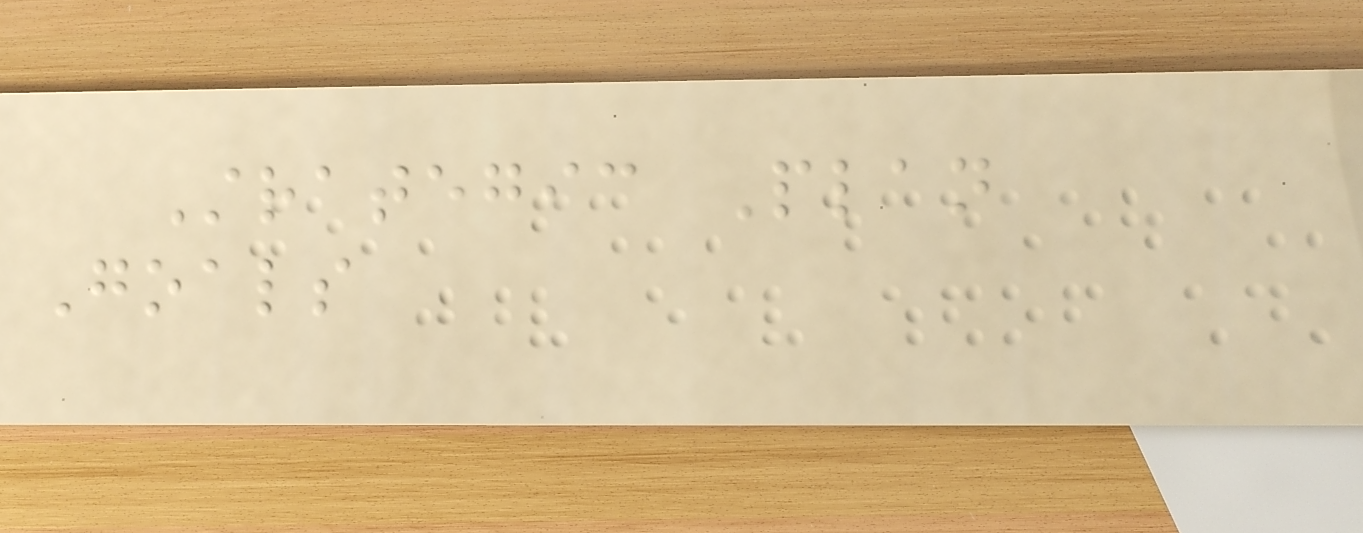Strategic Plan
Goals
